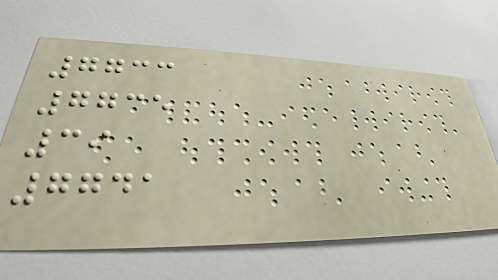7733
7735
39
7741
